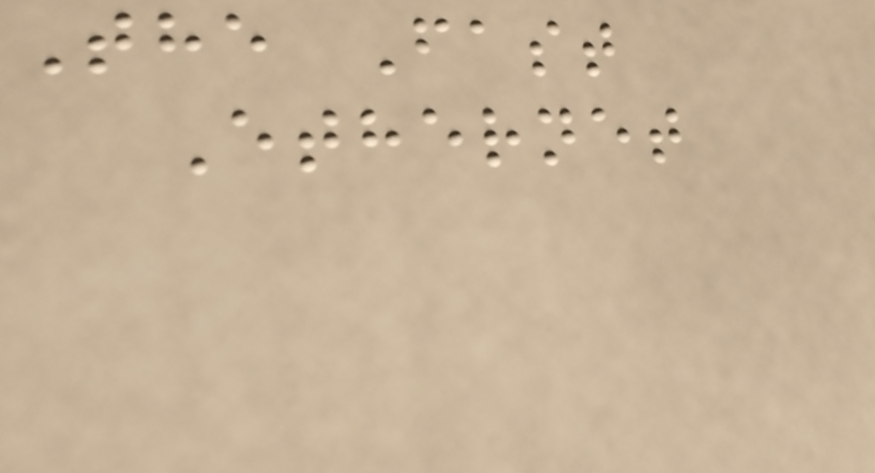The Fast
Ethernet
